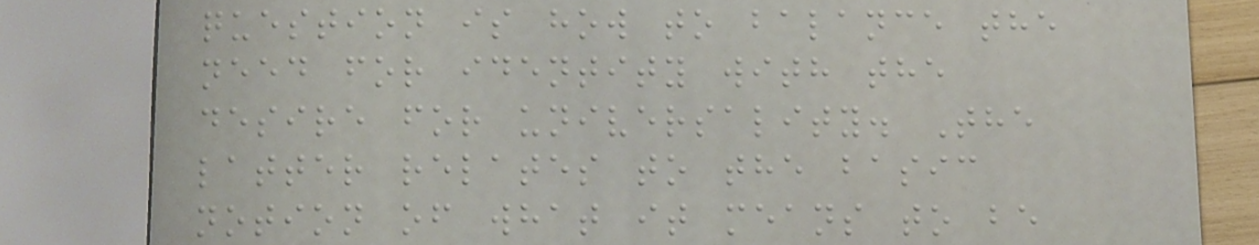question is how to balance the
need for identity with the
desire for universality. The
latter relates to the basic
notion of what it means to be
